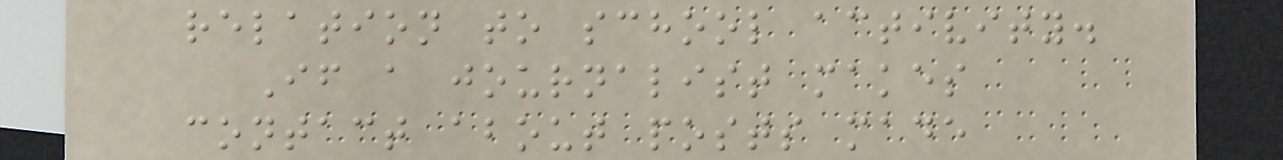relation to school activity.
If a journalist makes
contact about posts made
